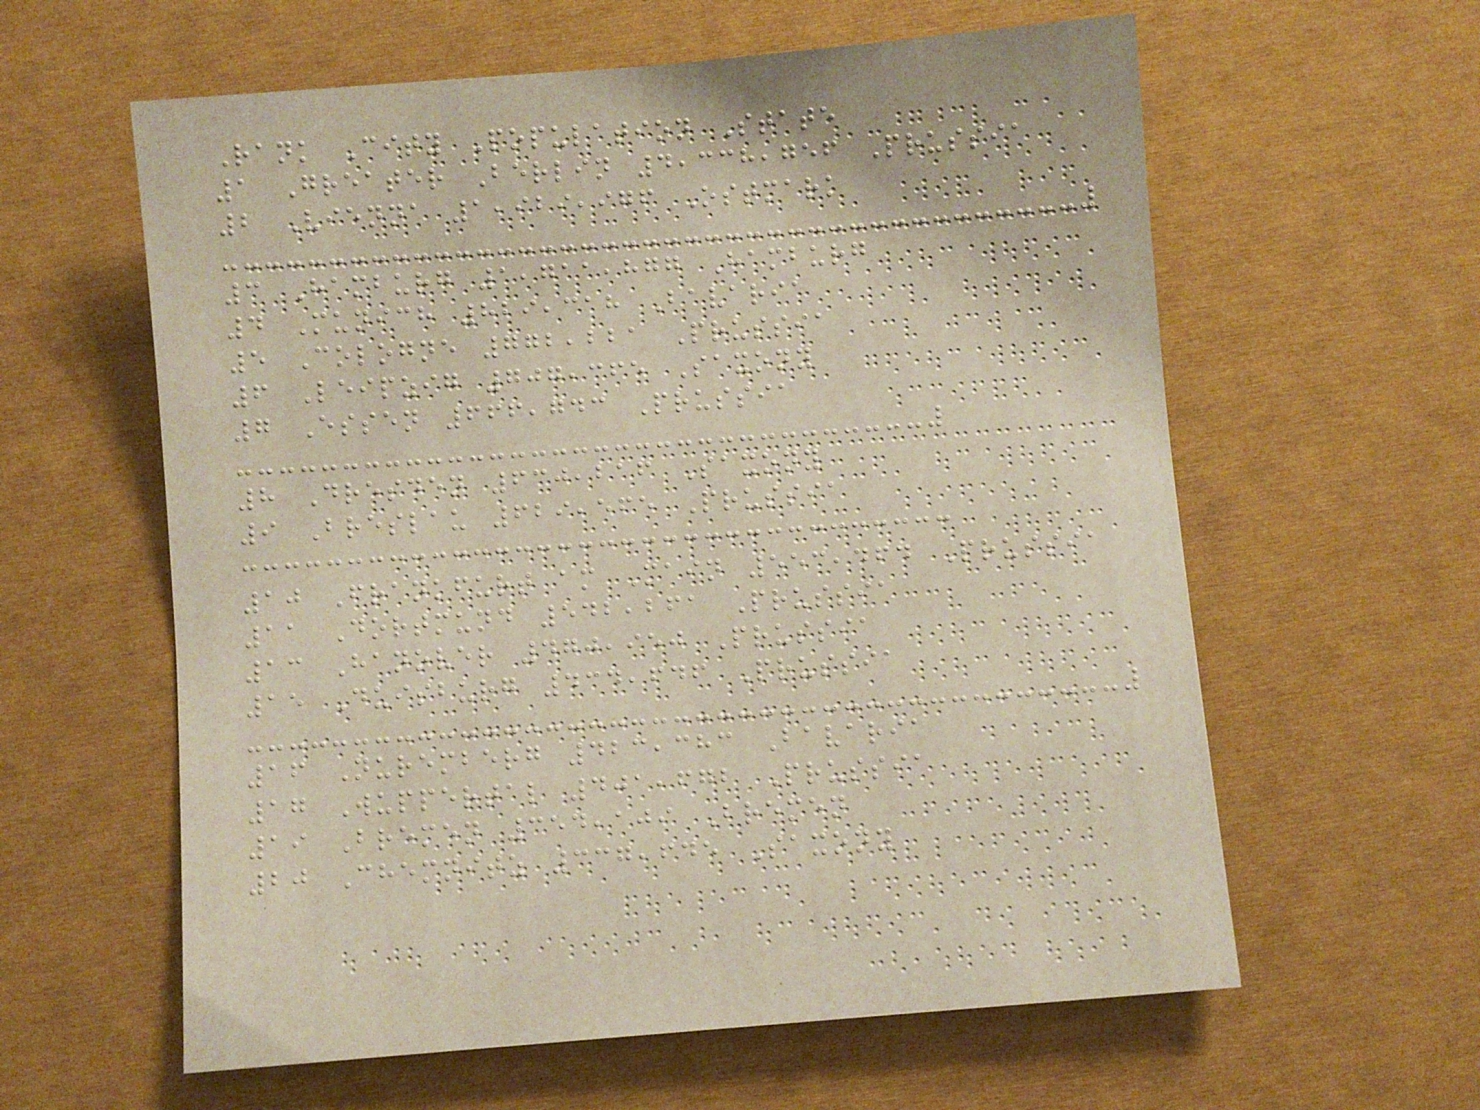Rank City Population State
1 Greater Berlin 4,338,756 Prussia
2 Vienna 1,929,976 Ostmark
3 Hamburg 1,711,877 Hamburg
4 Munich 829,318 Bavaria
5 Cologne 772,221 Prussia
6 Leipzig 707,365 Saxony
7 Essen 666,743 Prussia
8 Dresden 630,216 Saxony
9 Breslau 629,565 Prussia
10 Frankfurt am Main 553,464 Prussia
11 Dortmund 542,261 Prussia
13 Hanover 470,950 Prussia
15 Duisburg 434,646 Prussia
16 Nuremberg 423,383 Bavaria
17 Wuppertal 401,672 Prussia
19 Bremen 354,109 Bremen
20 Chemnitz 337,645 Saxony
